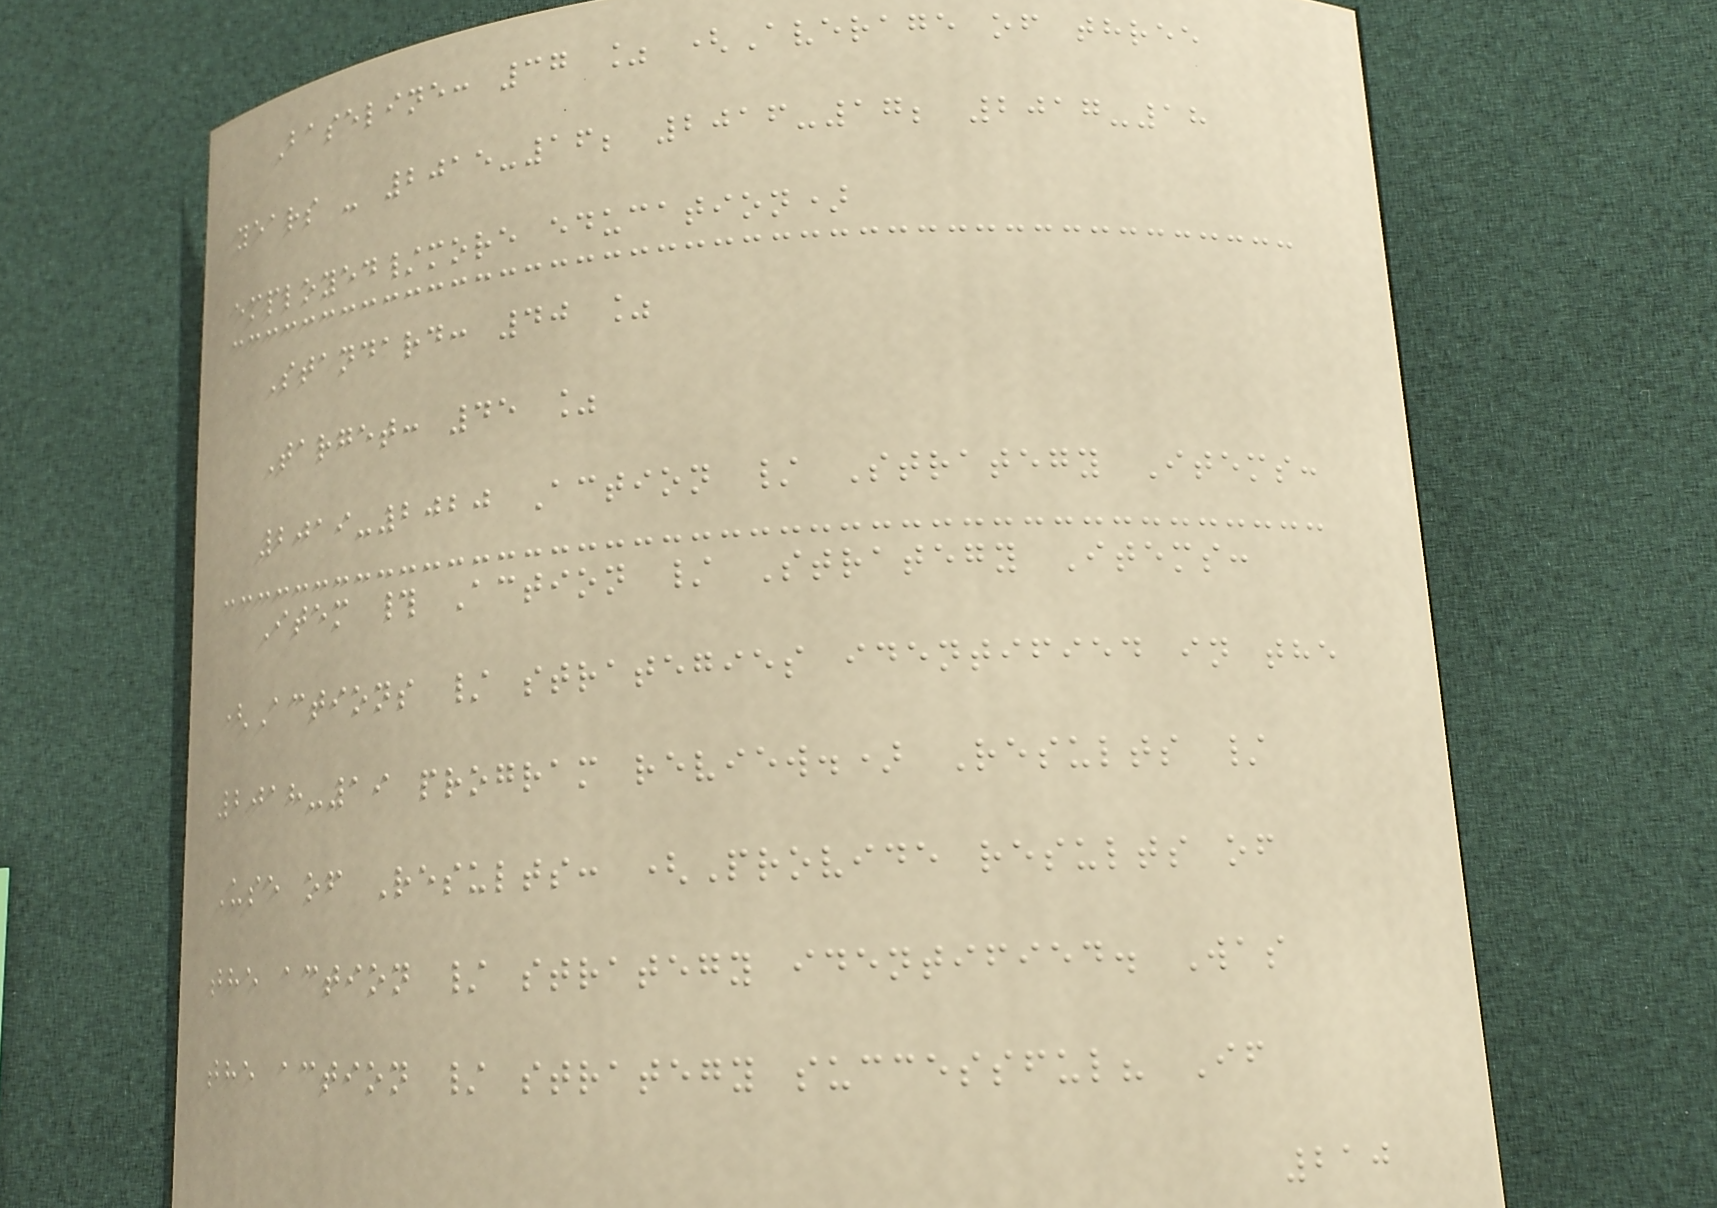Baseline: 37 % (Average of three
years - 2015-16; 2016-17; 2017-18
employed/more education)
Standard: 40 %
Target: 45 %
2019-2020 Action / Strategy Items:
Item # Action / Strategy Items:
(Actions / strategies identified in the
2018-19 program review.) Results /
Use of Results: (Provide results of
the action / strategy identified. Was
the action / strategy successful? If
210
